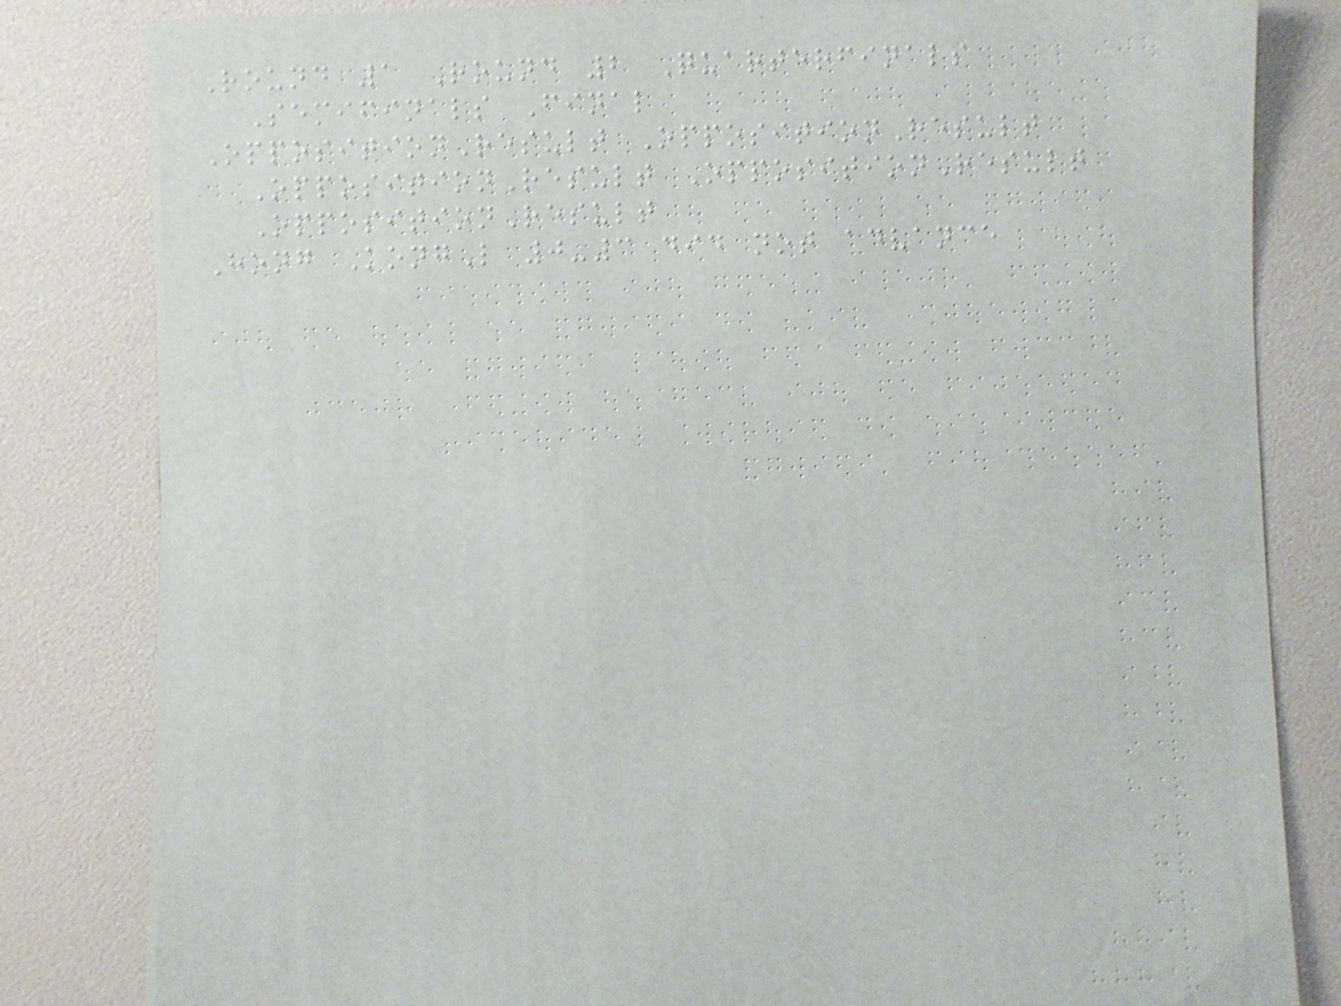Round 1 Round 2 Quarterfinals
Semifinals Final
OppositionResult OppositionResult
OppositionResult OppositionResult
OppositionResult
Hong KongL 0-3 did not advance
